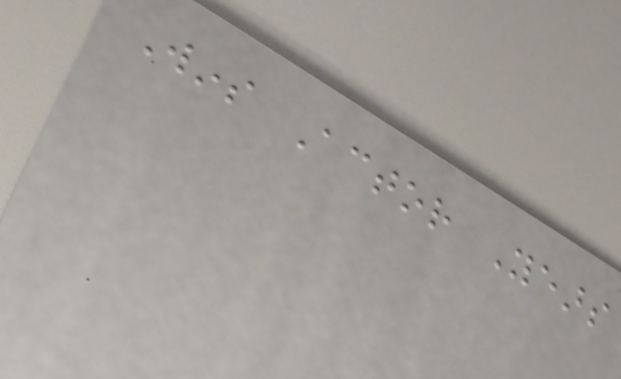Wins Actor Years
